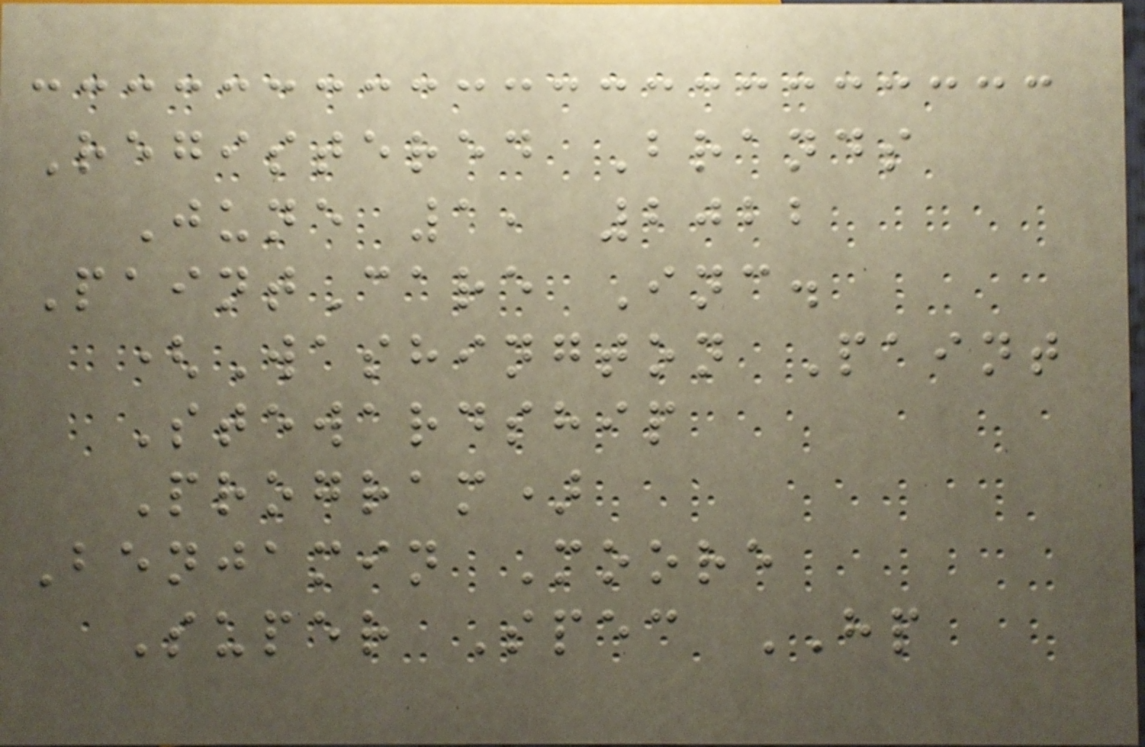Registered Brands
June 1, 2022
PaintCare Inc.
(Washington Paint
Stewardship
Program)
Benjamin Moore
Super Spec HP
